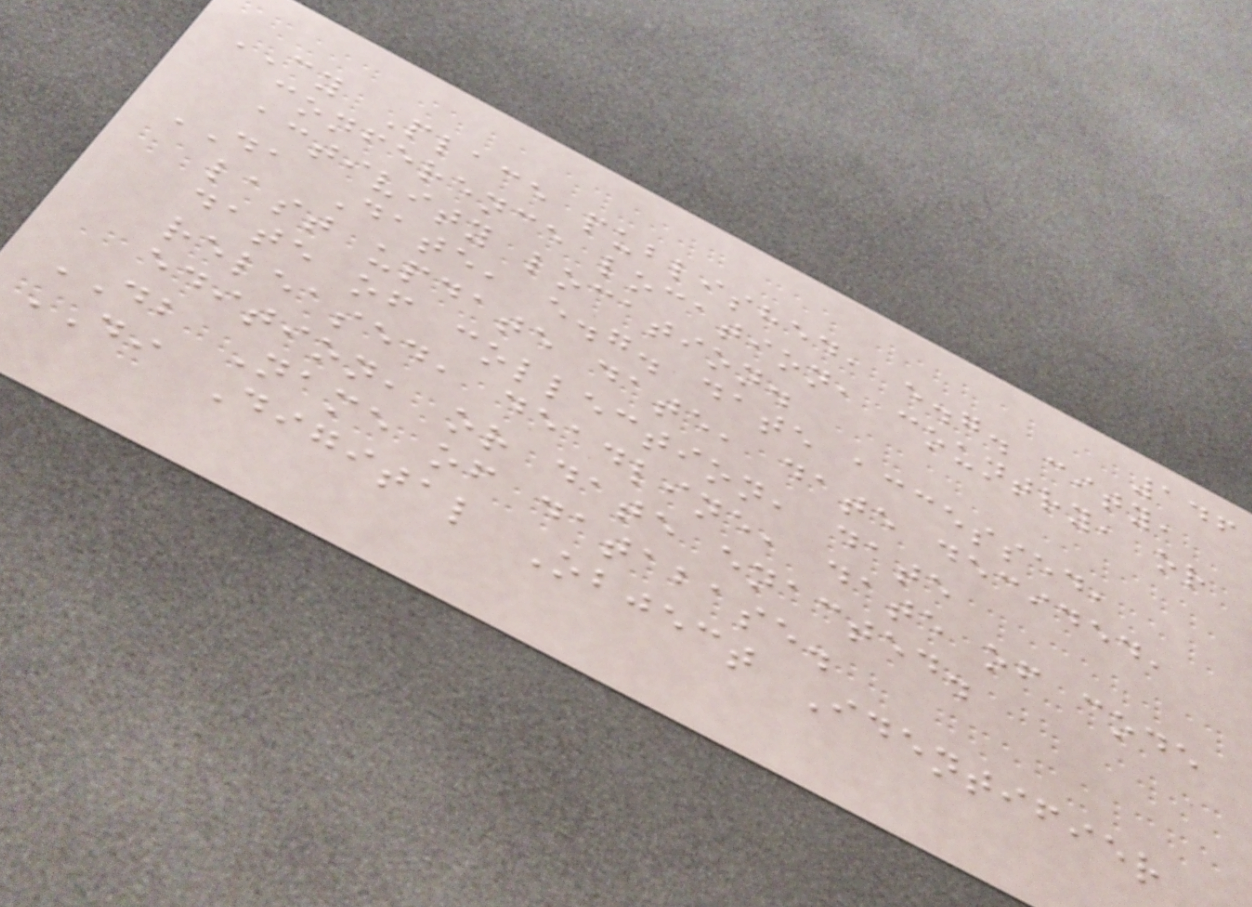146
CY Place published, e.g. city,
conference location, country, or
activity location.
DA Date, e.g. date accessed,
last update date, date decided,
date of collection, date
released, deadline, date of code
edition, or date enacted.
DB Name of database.
DI Digital Object Identifier
